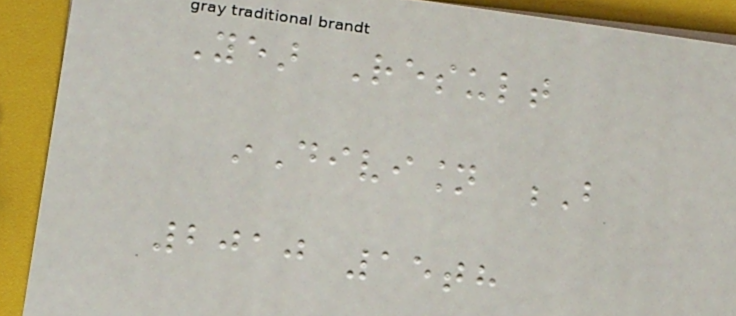Year Result
inDivision B
2010 15th
